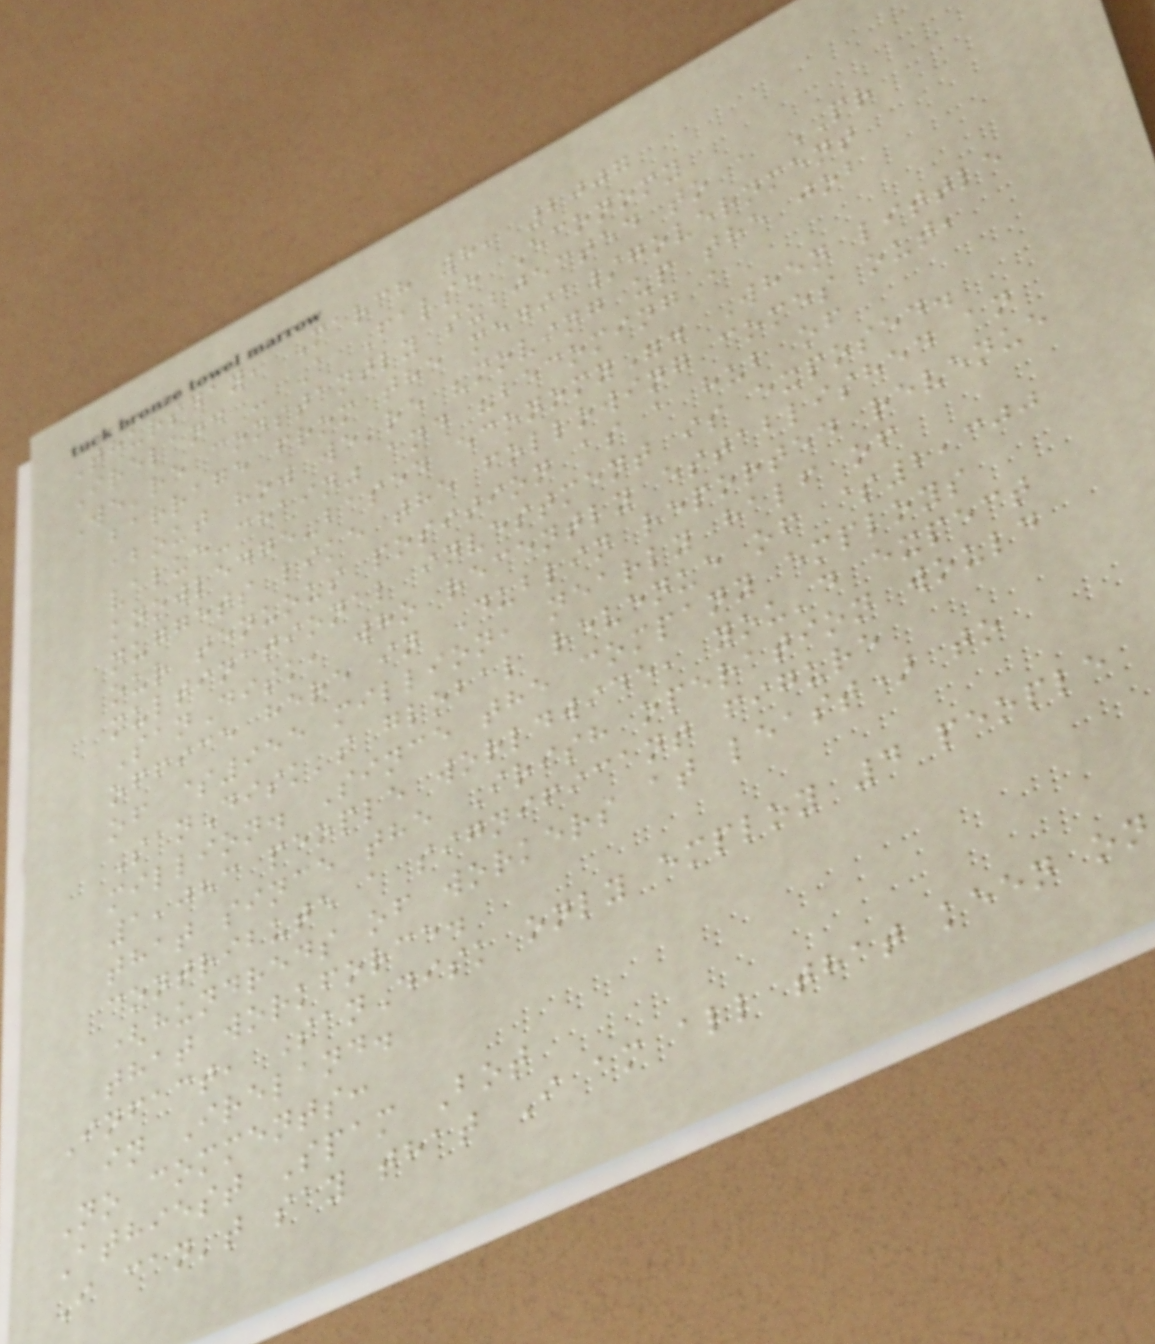Thursday, March 8, 2007
Ireland - A False Economy
We're constantly subjected to a PR
barrage from the media/government
about how we're "moving up the job
value-chain" and "becoming a
knowledge-based economy". When little
nuggets like the following comes out,
our tenuous position as a hub of
multinational investment is exposed.
SanDisk, who recently established an
office here in Dublin reported revenue
of $955 million, nearly half of
SanDisk's global revenue of $2,300
million. Since the company employs
1,083 people worldwide, you'd expect
that since the Irish operation would
contribute a significant figure
(hundreds of workers at least) to
that workforce.
Infact, SanDisk only employ 4 people
in Ireland.
No comments:
Athiest Spam Bot
I can't say that I am all that keen on
